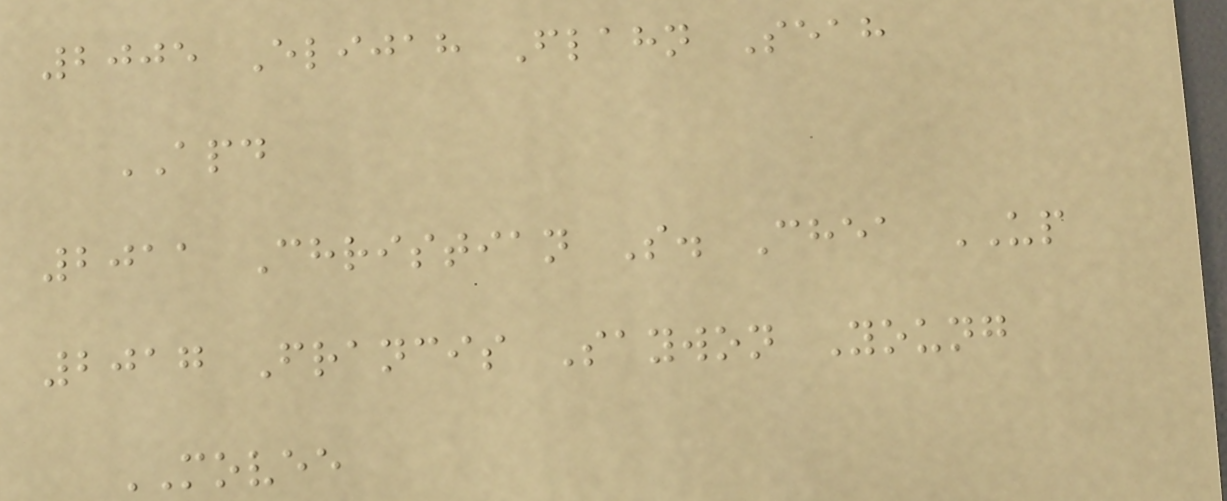2005 Elijah Flahn Seah
APD
2011 Christian S. Chea UP
2017 Francis Saywon Young
MOVEE
